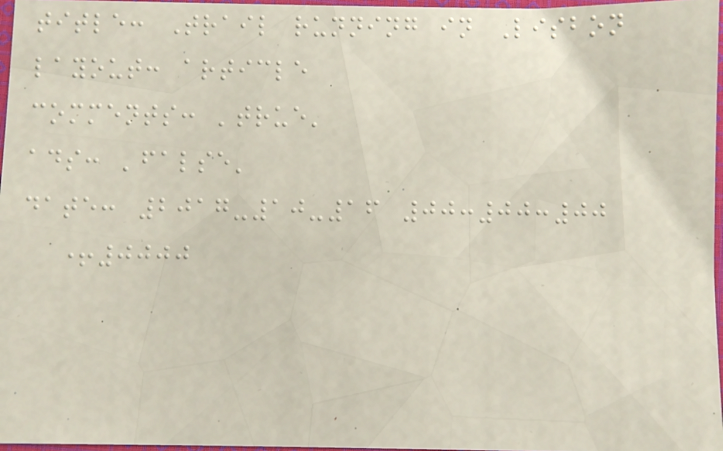title: Trail running in Lisbon
layout: article
comments: 'true'
ads: 'false'
date: 2017-10-16 00:00:00
+0000
